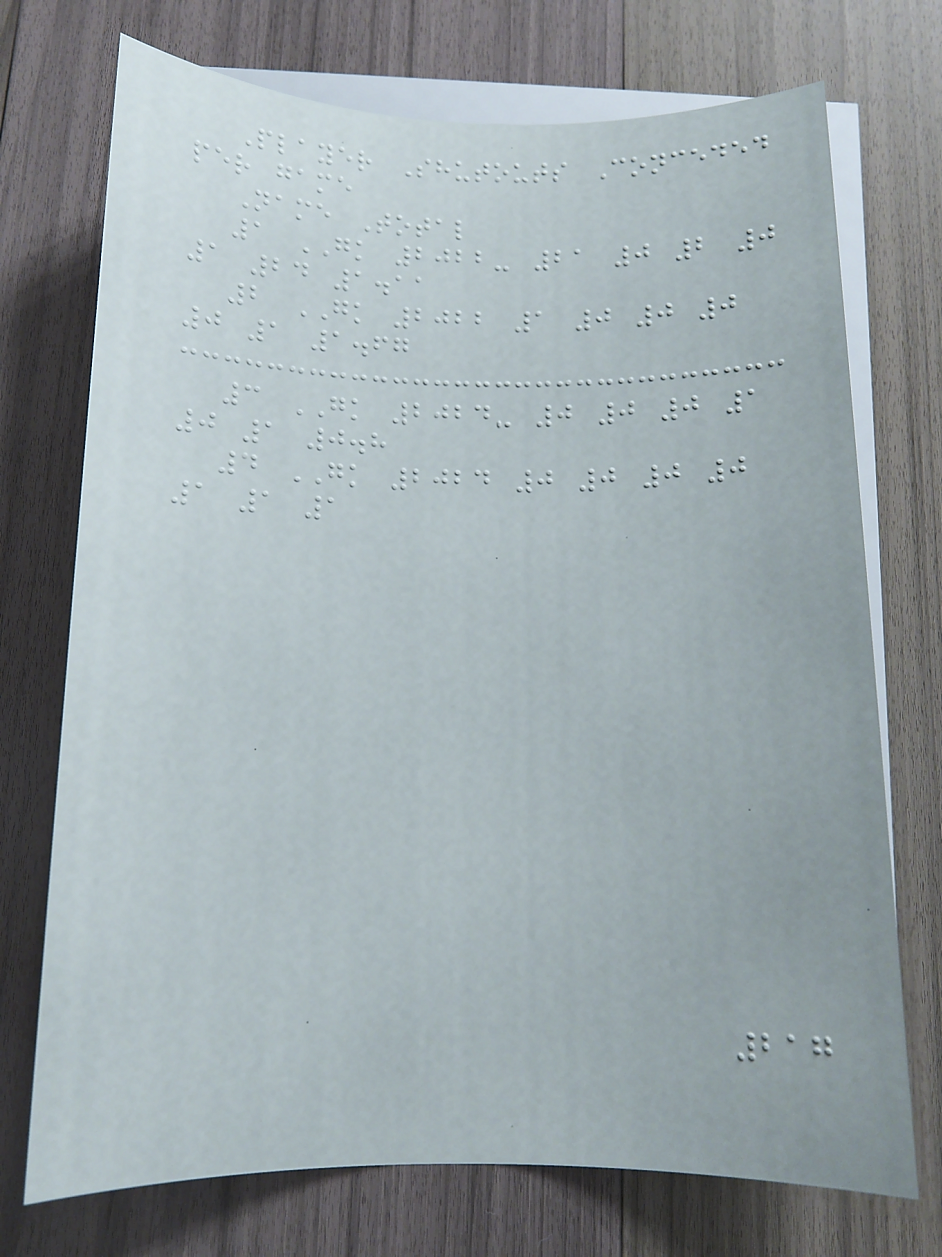Player Shutouts Conceded
per game
Name Total
1 GK 2022- 21 0 2 0
1 24 1.11
2 GK 2022 1 0 0 0
0 1 1.67
3 GK 2024- 0 0 0 1
0 1 0.8
4 GK 2024 0 0 0 0
1 1 1
217
